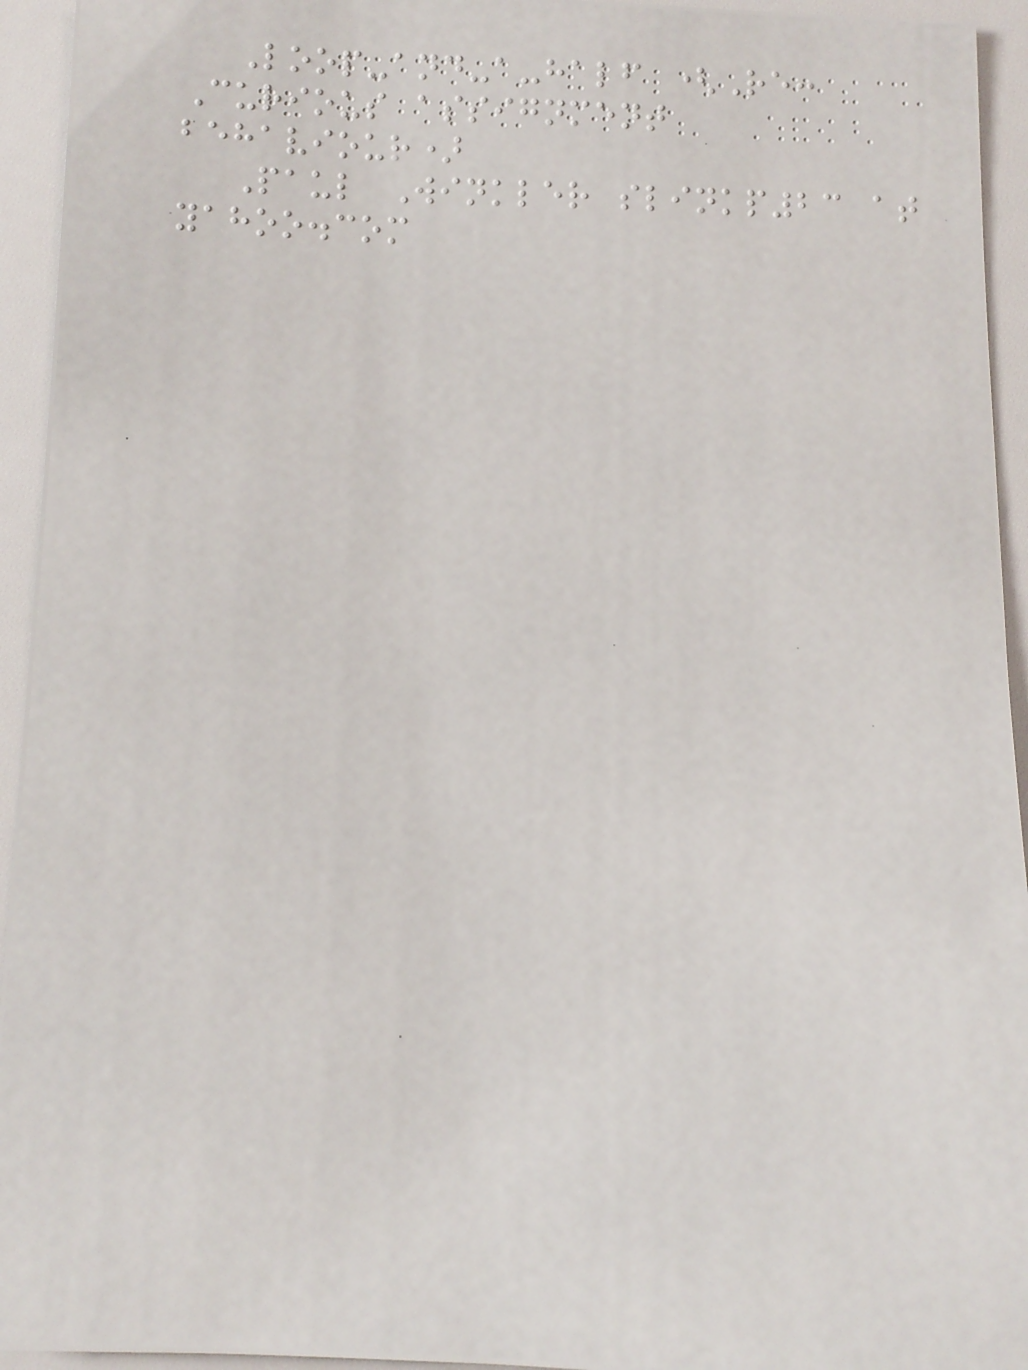Loop-and-a-half (Re:
Curious assignment
behaviour)
Paul Winkler slinkp23 at
yahoo.com
